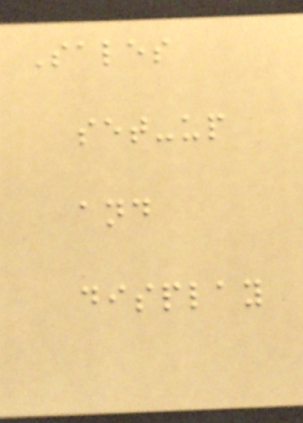Sales
set-up
and
display
